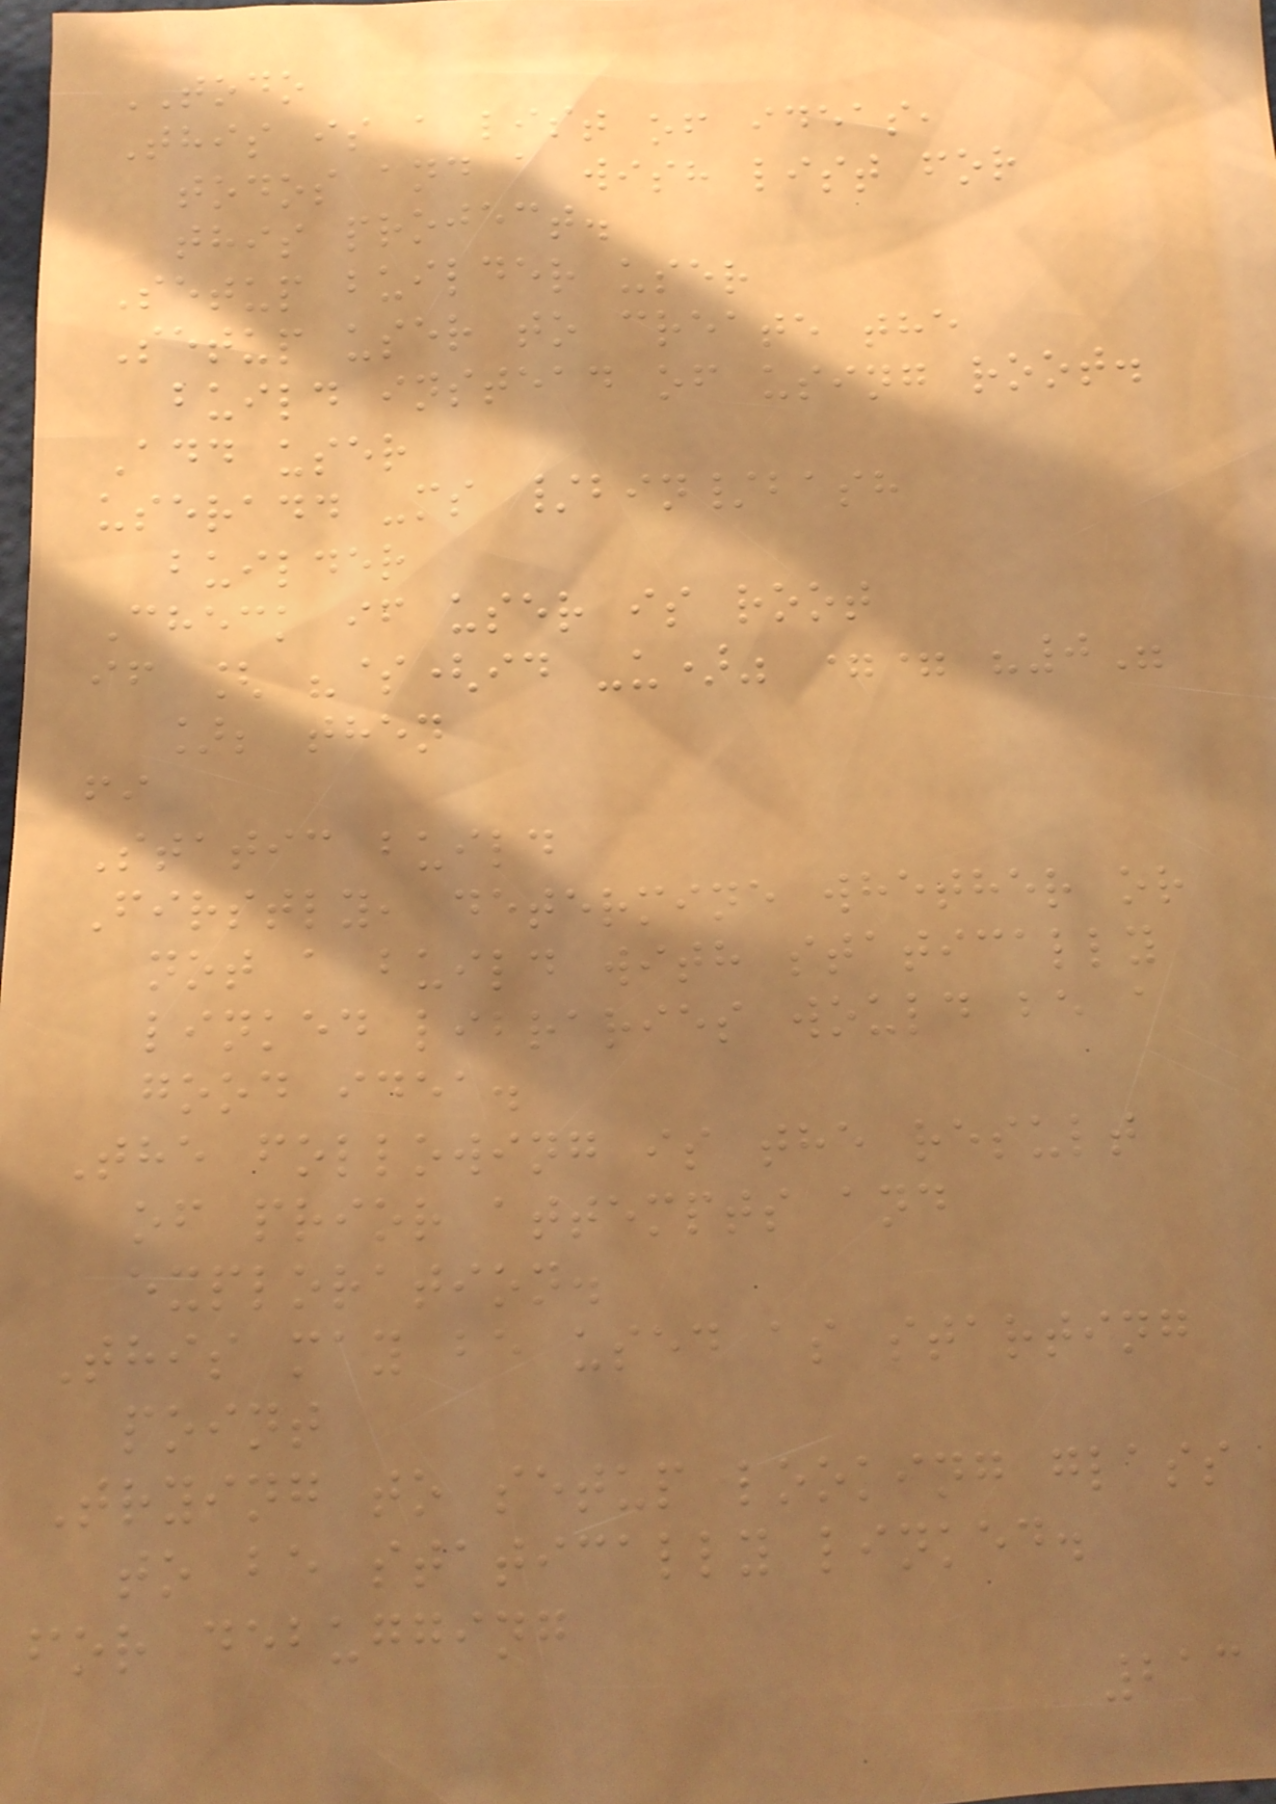TODO
This is a list of ideas,
todos and a wish list for
this project.
Setup builder user
Setup user to create the
build instead of using root.
Add user
useradd -ms /bin/bash
builder
Check if user is root
if [ "$(id -u)" == "0"
]; then
fi
Static build
Firstly, determine whether or
not a build with statically
linked libraries would be a
good idea.
The following is the result
of prior attempts and
exploration.
This may be used as starting
point
Trying to setup looking glass
to be statically linked.
for debugging
213
